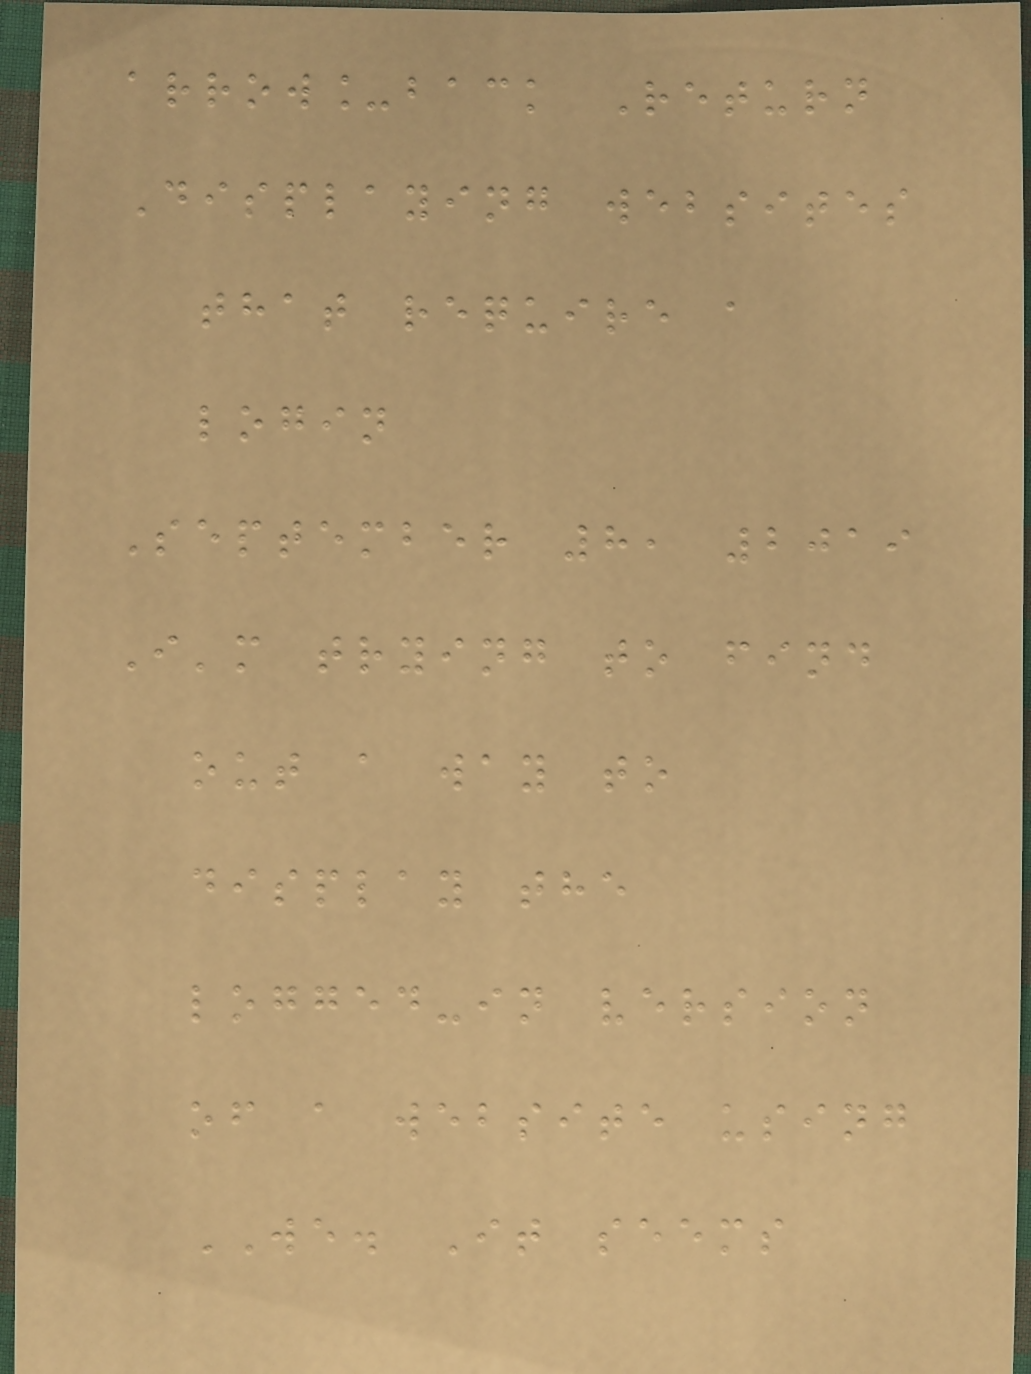arrow_back Return
Displaying websites
that require a
login
September 8, 2019
I'm trying to find
out a way to
display the
logged-in version
of a website using
WE. It seems
